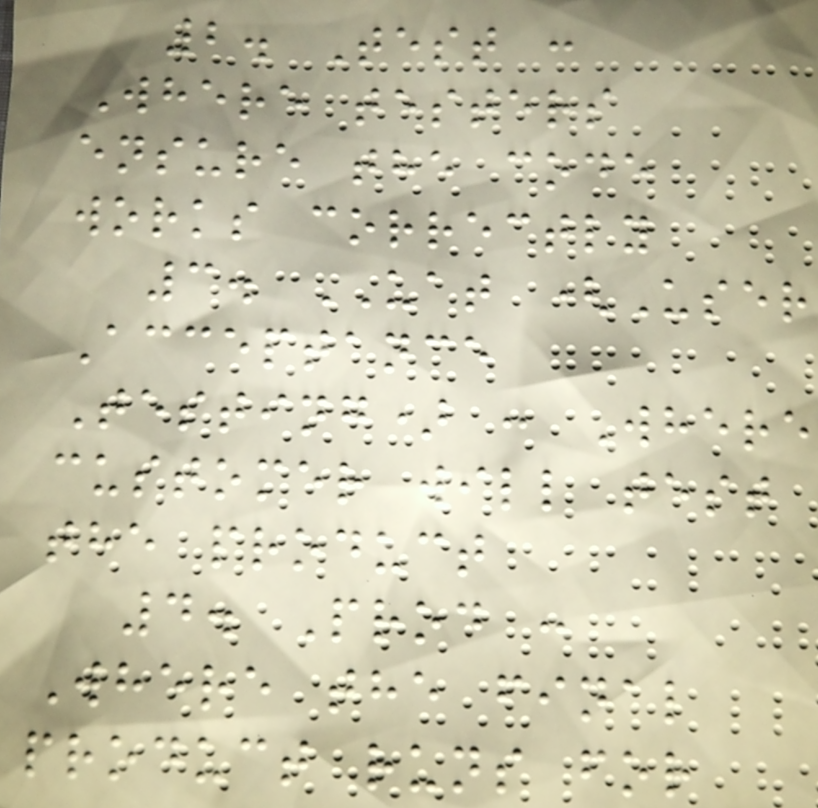2. Test :
Where testers
ensure the code
works correctly
3. UAT (User
Acceptance
Testing) : Where
customer will test
the product
4. Prod :
Where the final
product runs for
